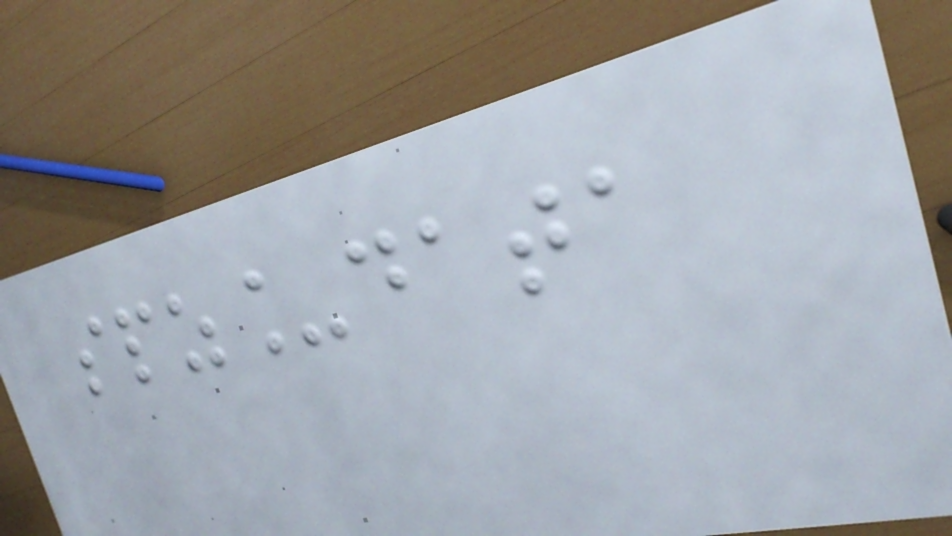spz_data
